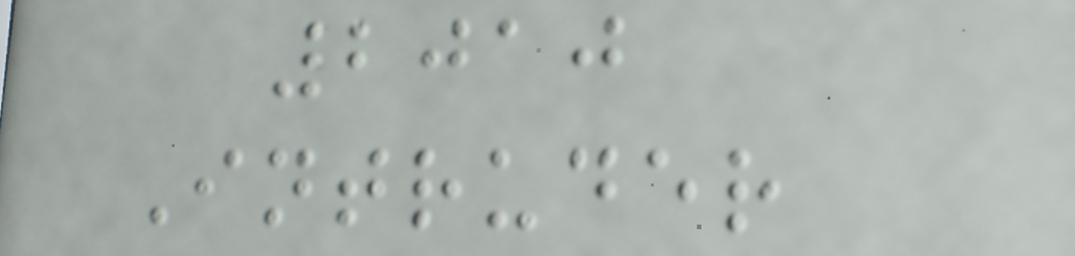2010
Intruder
